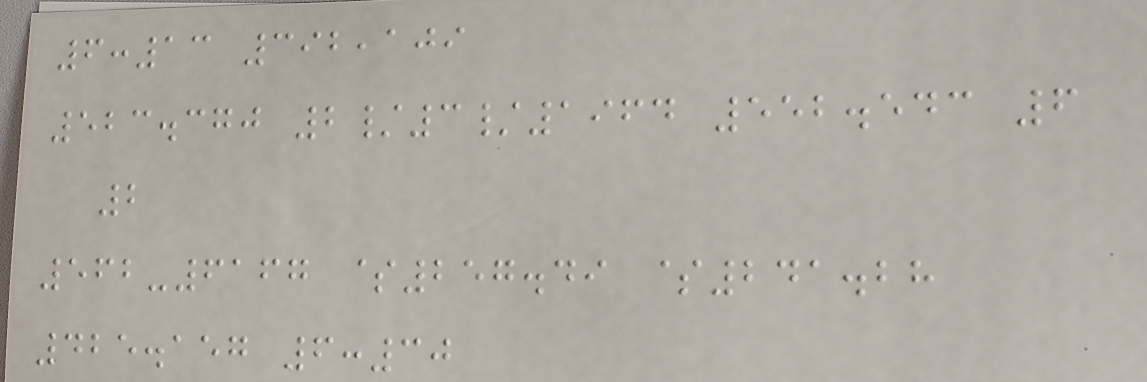6:13 392,109
523.370 2/3/1964 552.543 6
2
562-6167 $257.49 $241.28
425.157 6:30
